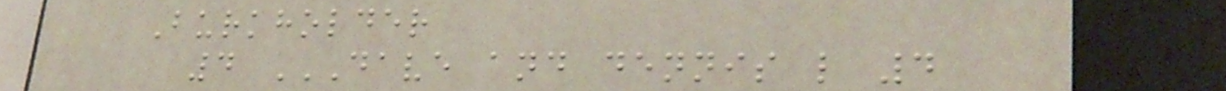Burkholder
4 DAVE AND DENNIS L 4
